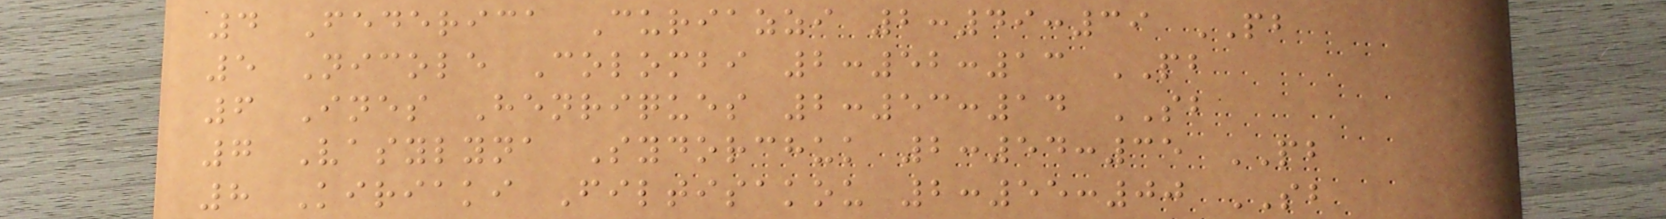4 Federica Curiazzi 2:49:39 PB
5 Nicole Colombi 2:52:13 PB
6 Ines Henriques 2:53:14 SB
7 Vasylyna Sydorchuk 2:54:35 PB
8 Kiriaki Filtisakou 2:55:00 SB
